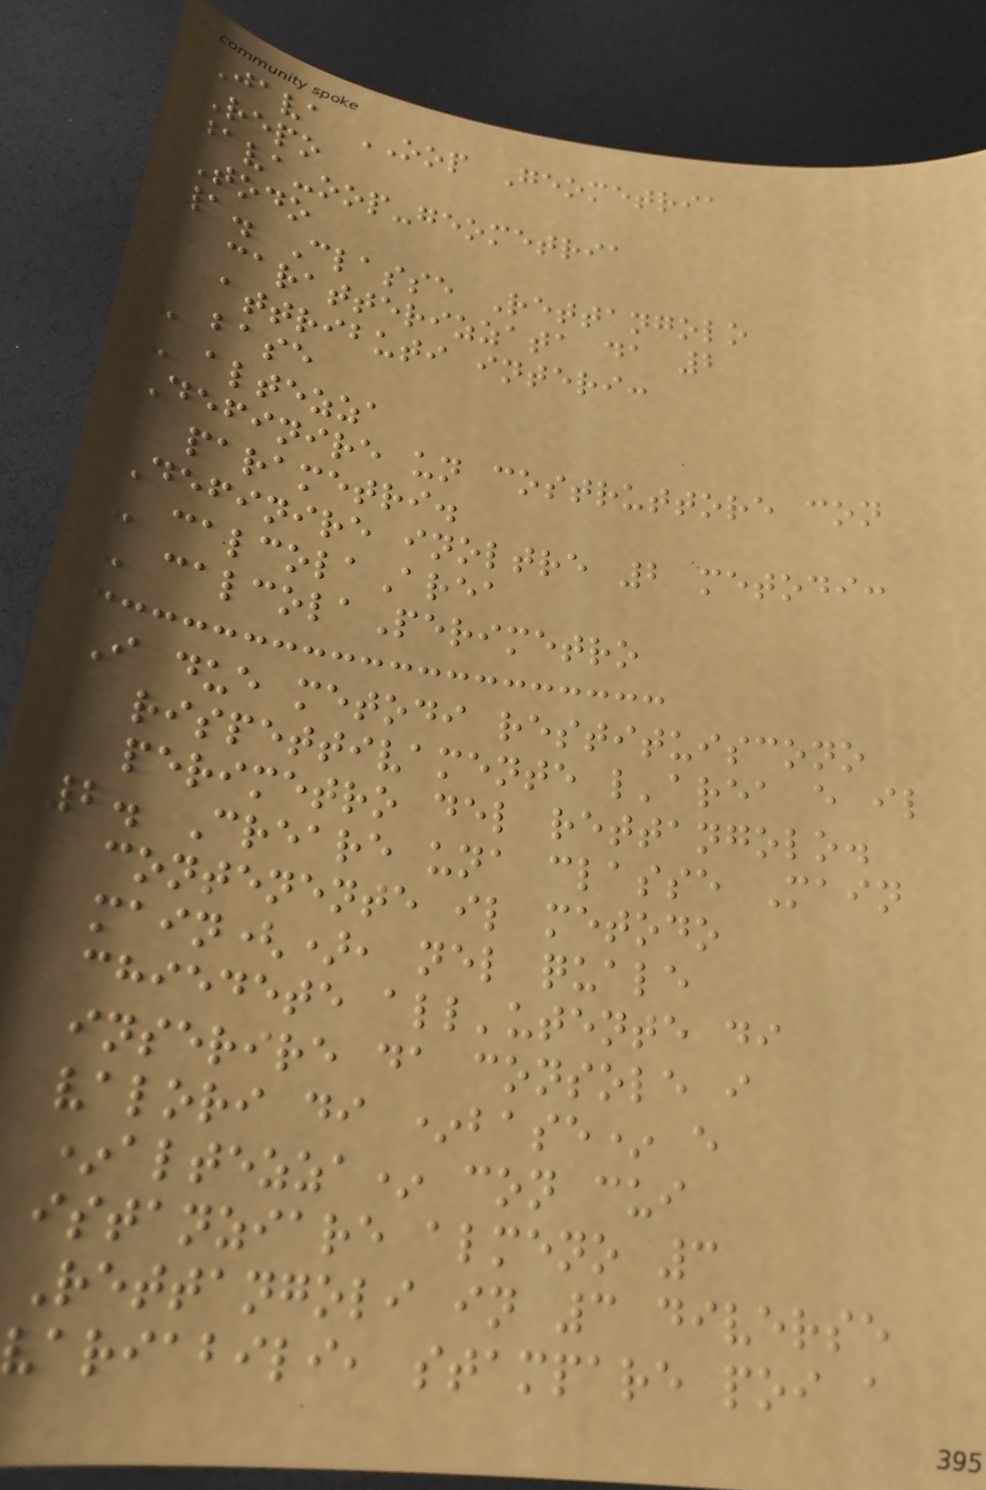Java OOP Geometria
Repo
java-oop-geometria
Todo
1. Classe Rettangolo
caratterizzata da 2
attributi interi:
- base
- altezza
Definire un costruttore con
parametri.
Definire inoltre 2 metodi:
- calcolaArea
- calcolaPerimetro
I due metodi restituiscono
rispettivamente l'area e il
perimetro del rettangolo.
2. Creare una classe Main
contenente il metodo
main(), nel quale
chiedete all'utente di
inserire da console i
valori di *base* e
*altezza* con cui
istanziare almeno 3
Rettangoli in 3 diverse
variabili, stampare poi a
